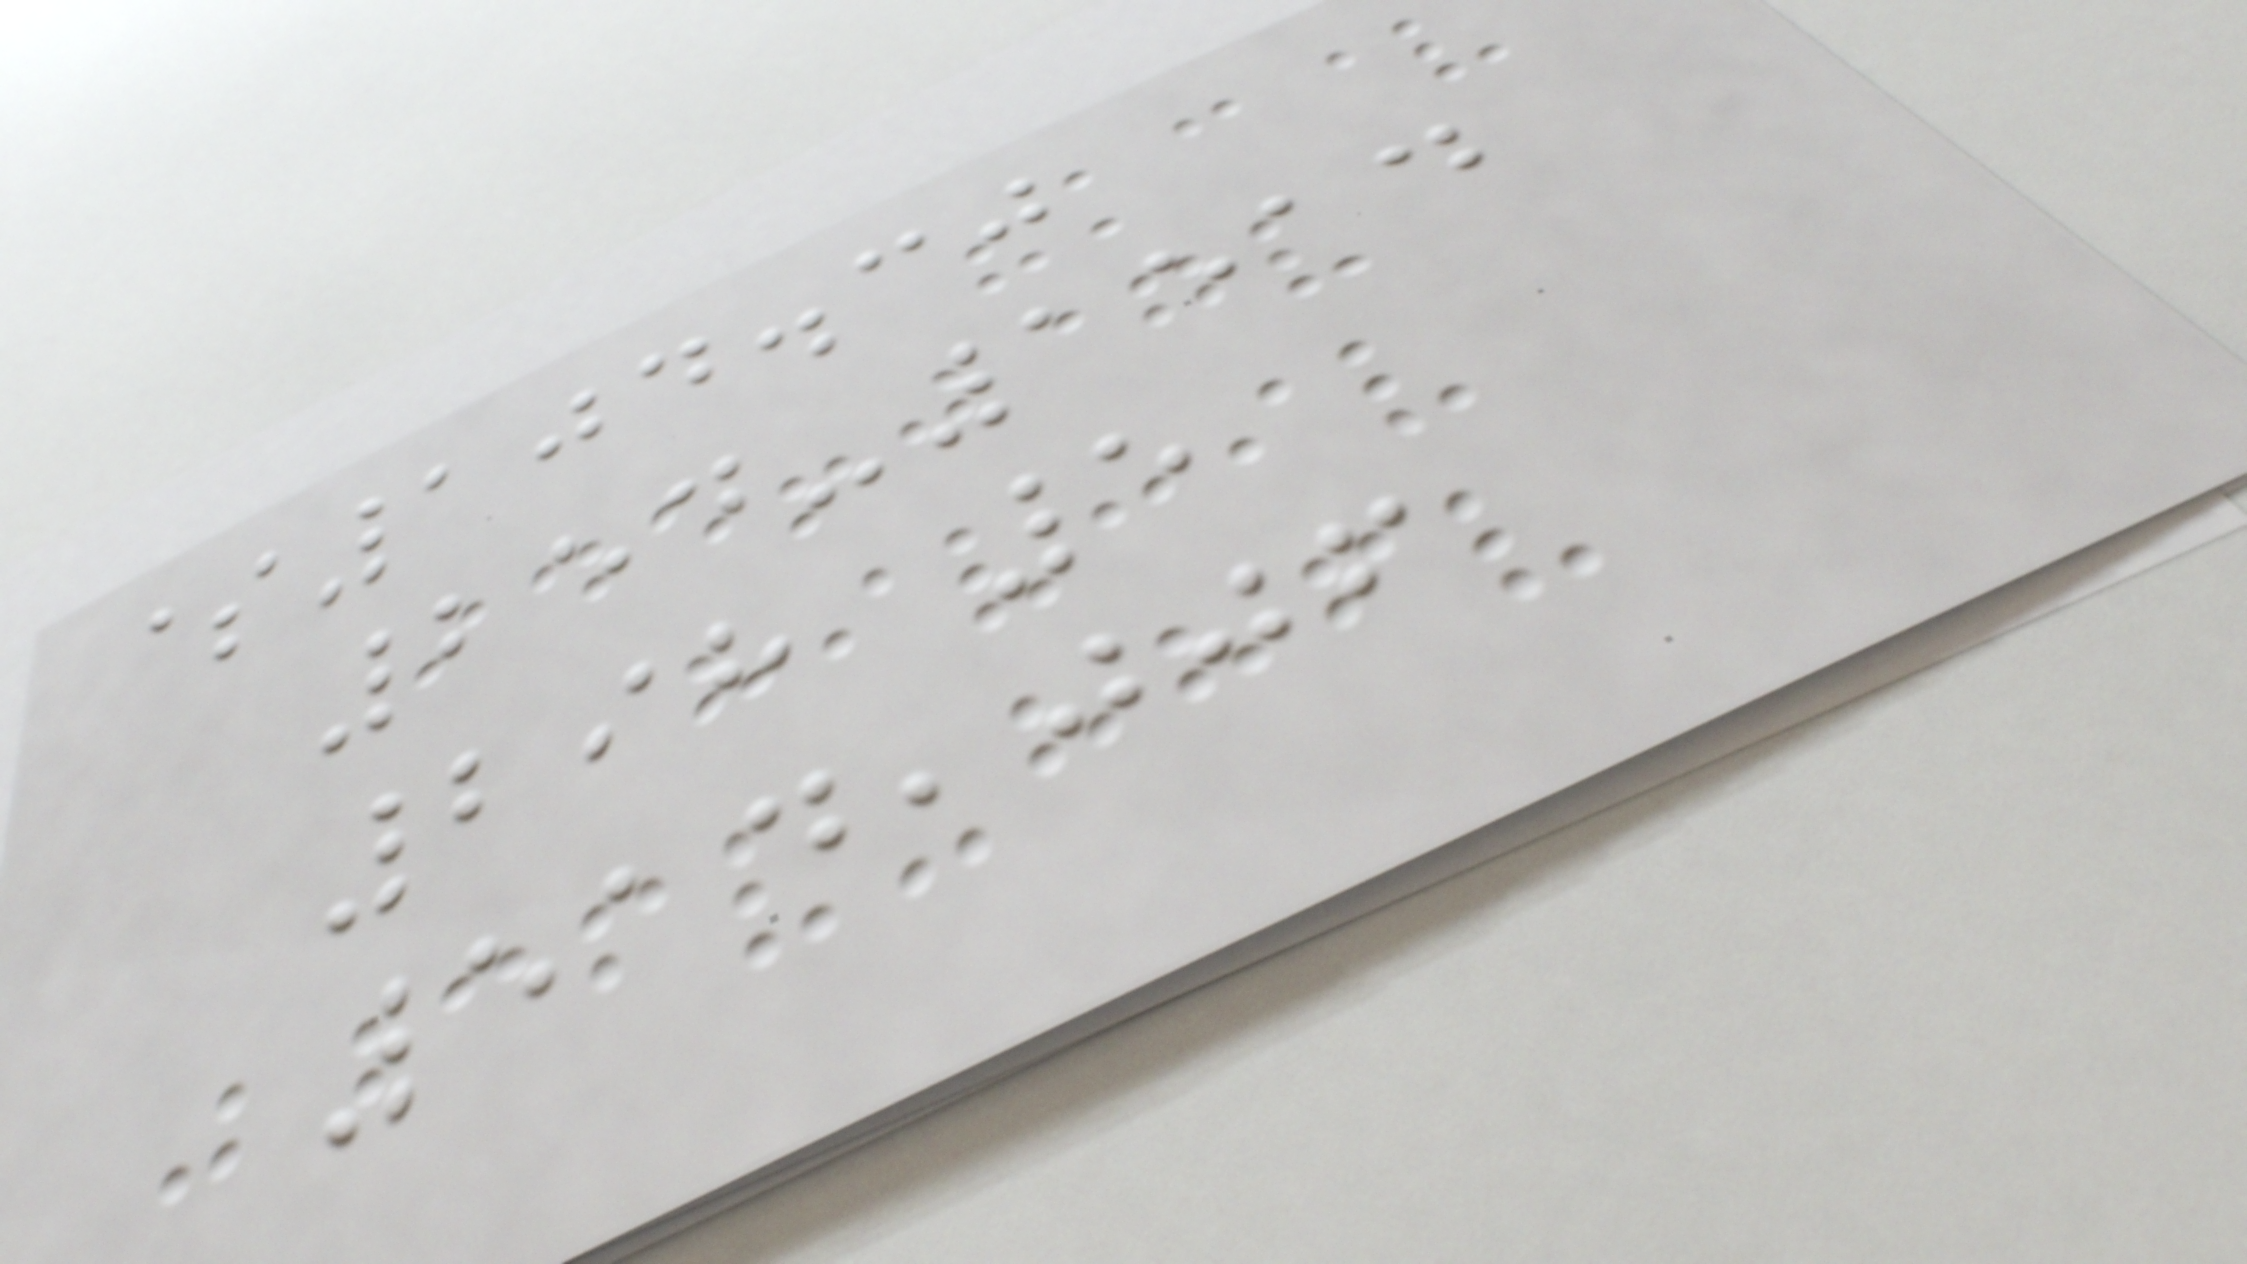$104.30
254-1514
298 5
514,006
